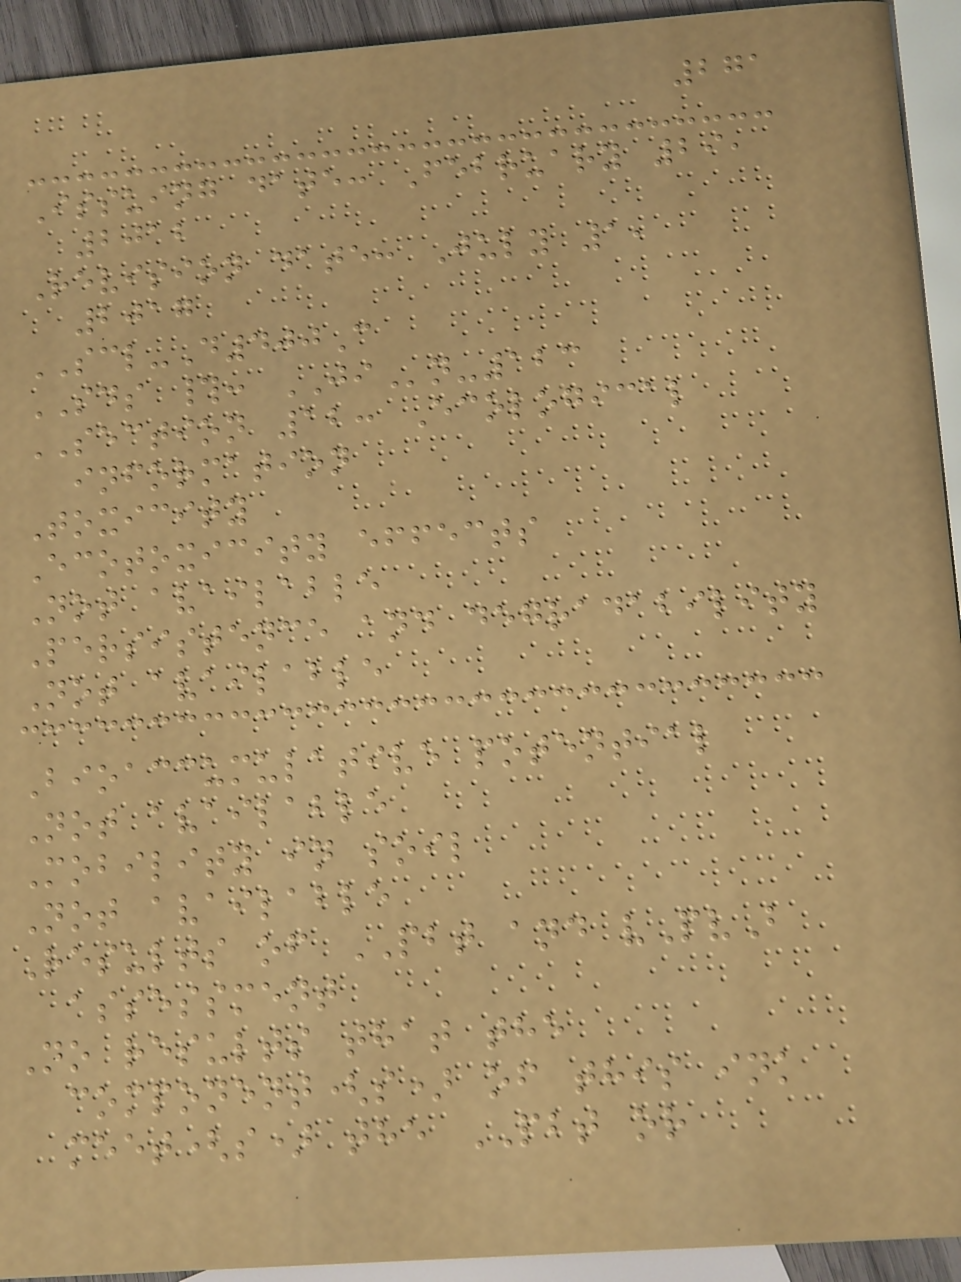271
Issuing date: February 29,
2012
Revision date: July 1,
2017
SCL-D400C
SDS #: JIn-123
SECTION 12: Ecological
information
Toxicity
Ecotoxicity effects
Not available
Persistence and degradability
Not available
Bioaccumulative potential
Not available
Mobility in soil
Not available
Results of PBT and vPvB
assessment
No results that the
component(s) of this ink
meet(s) the PBT or
